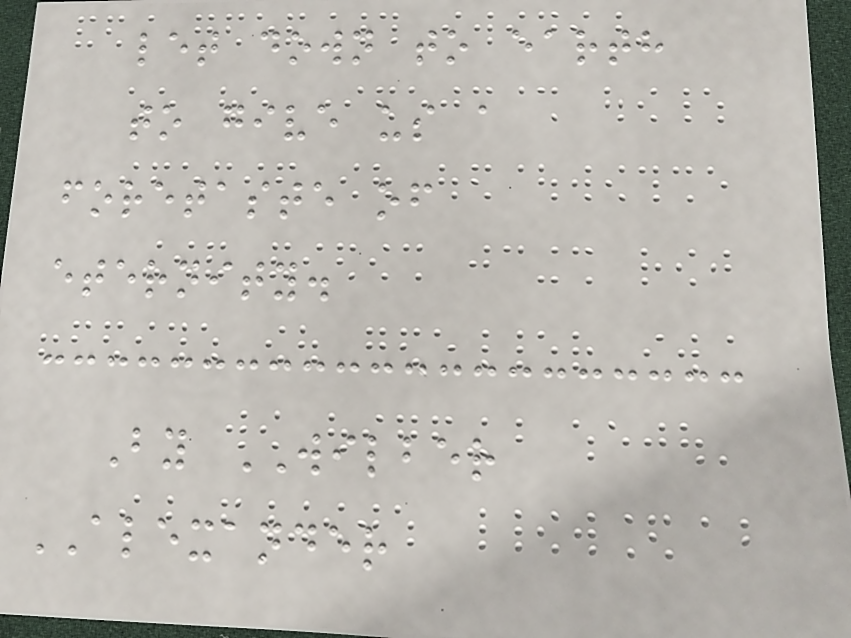let down to earth
to give us a
foretaste of
eternity.
By WILBER
ALEXANDER
